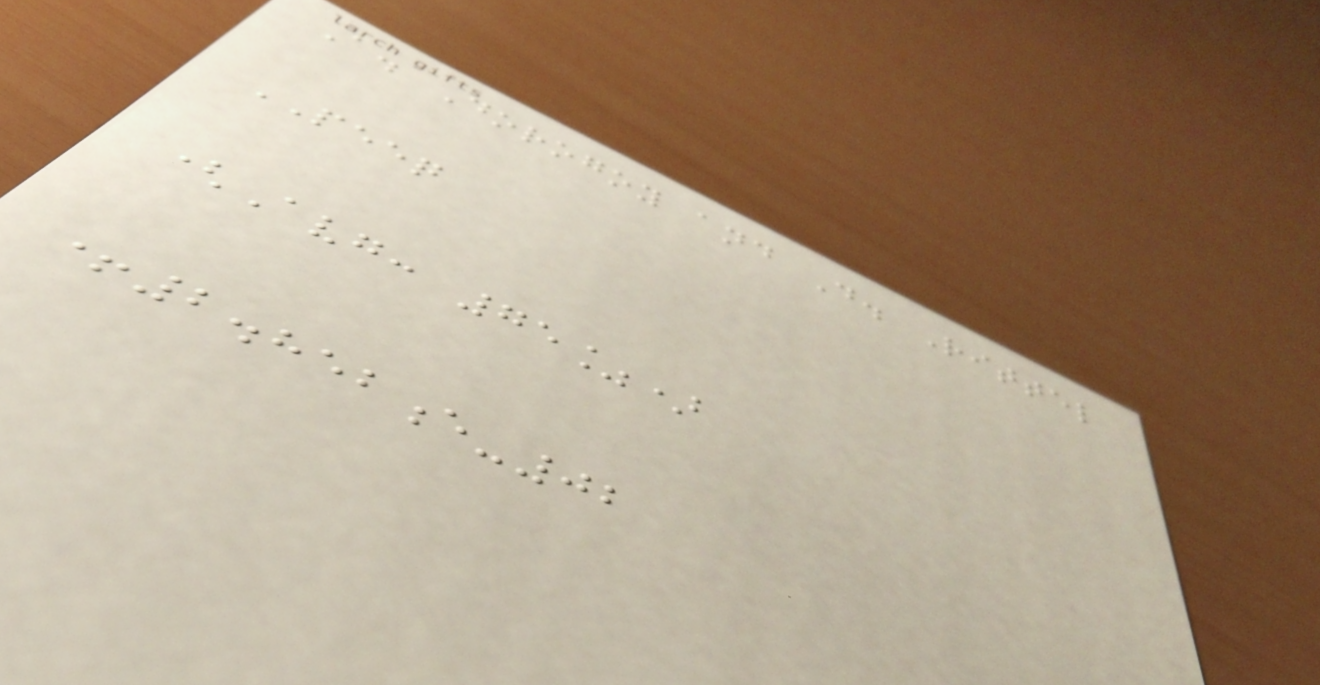A. Dorogoy and D. Rittel
PEEQ
(Avg: 75%)
+2.852e-02
